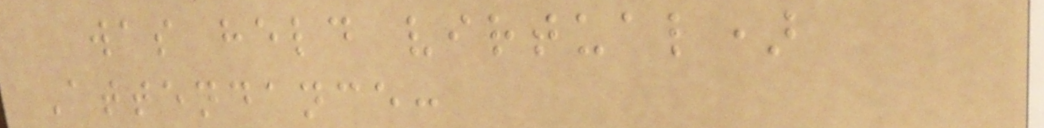was held virtual)
Attendance:
